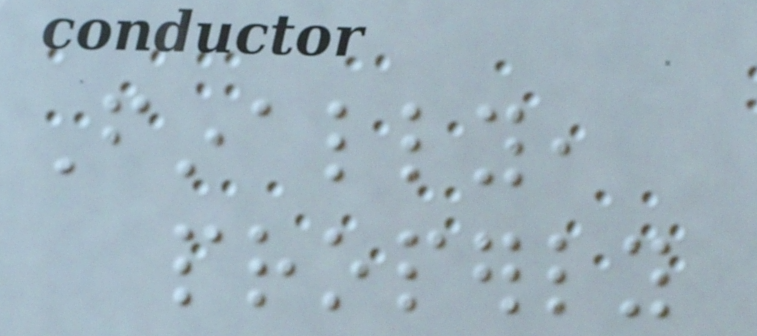Finally,
properly
